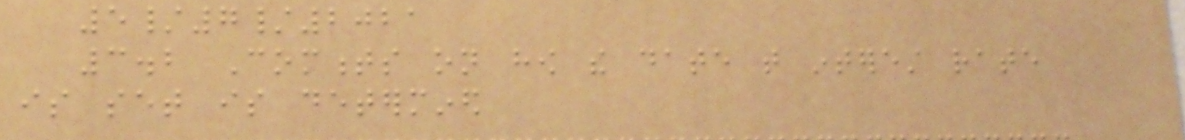5/7/2021
3.2 Comments on how the date that interest rate
is set is determined
